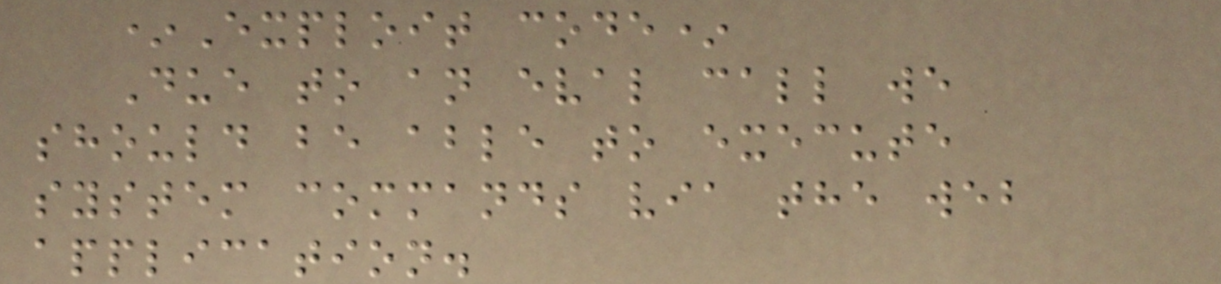*Exploit code*
Due to an eval call we
should be able to execute
system commands via the web
application.
